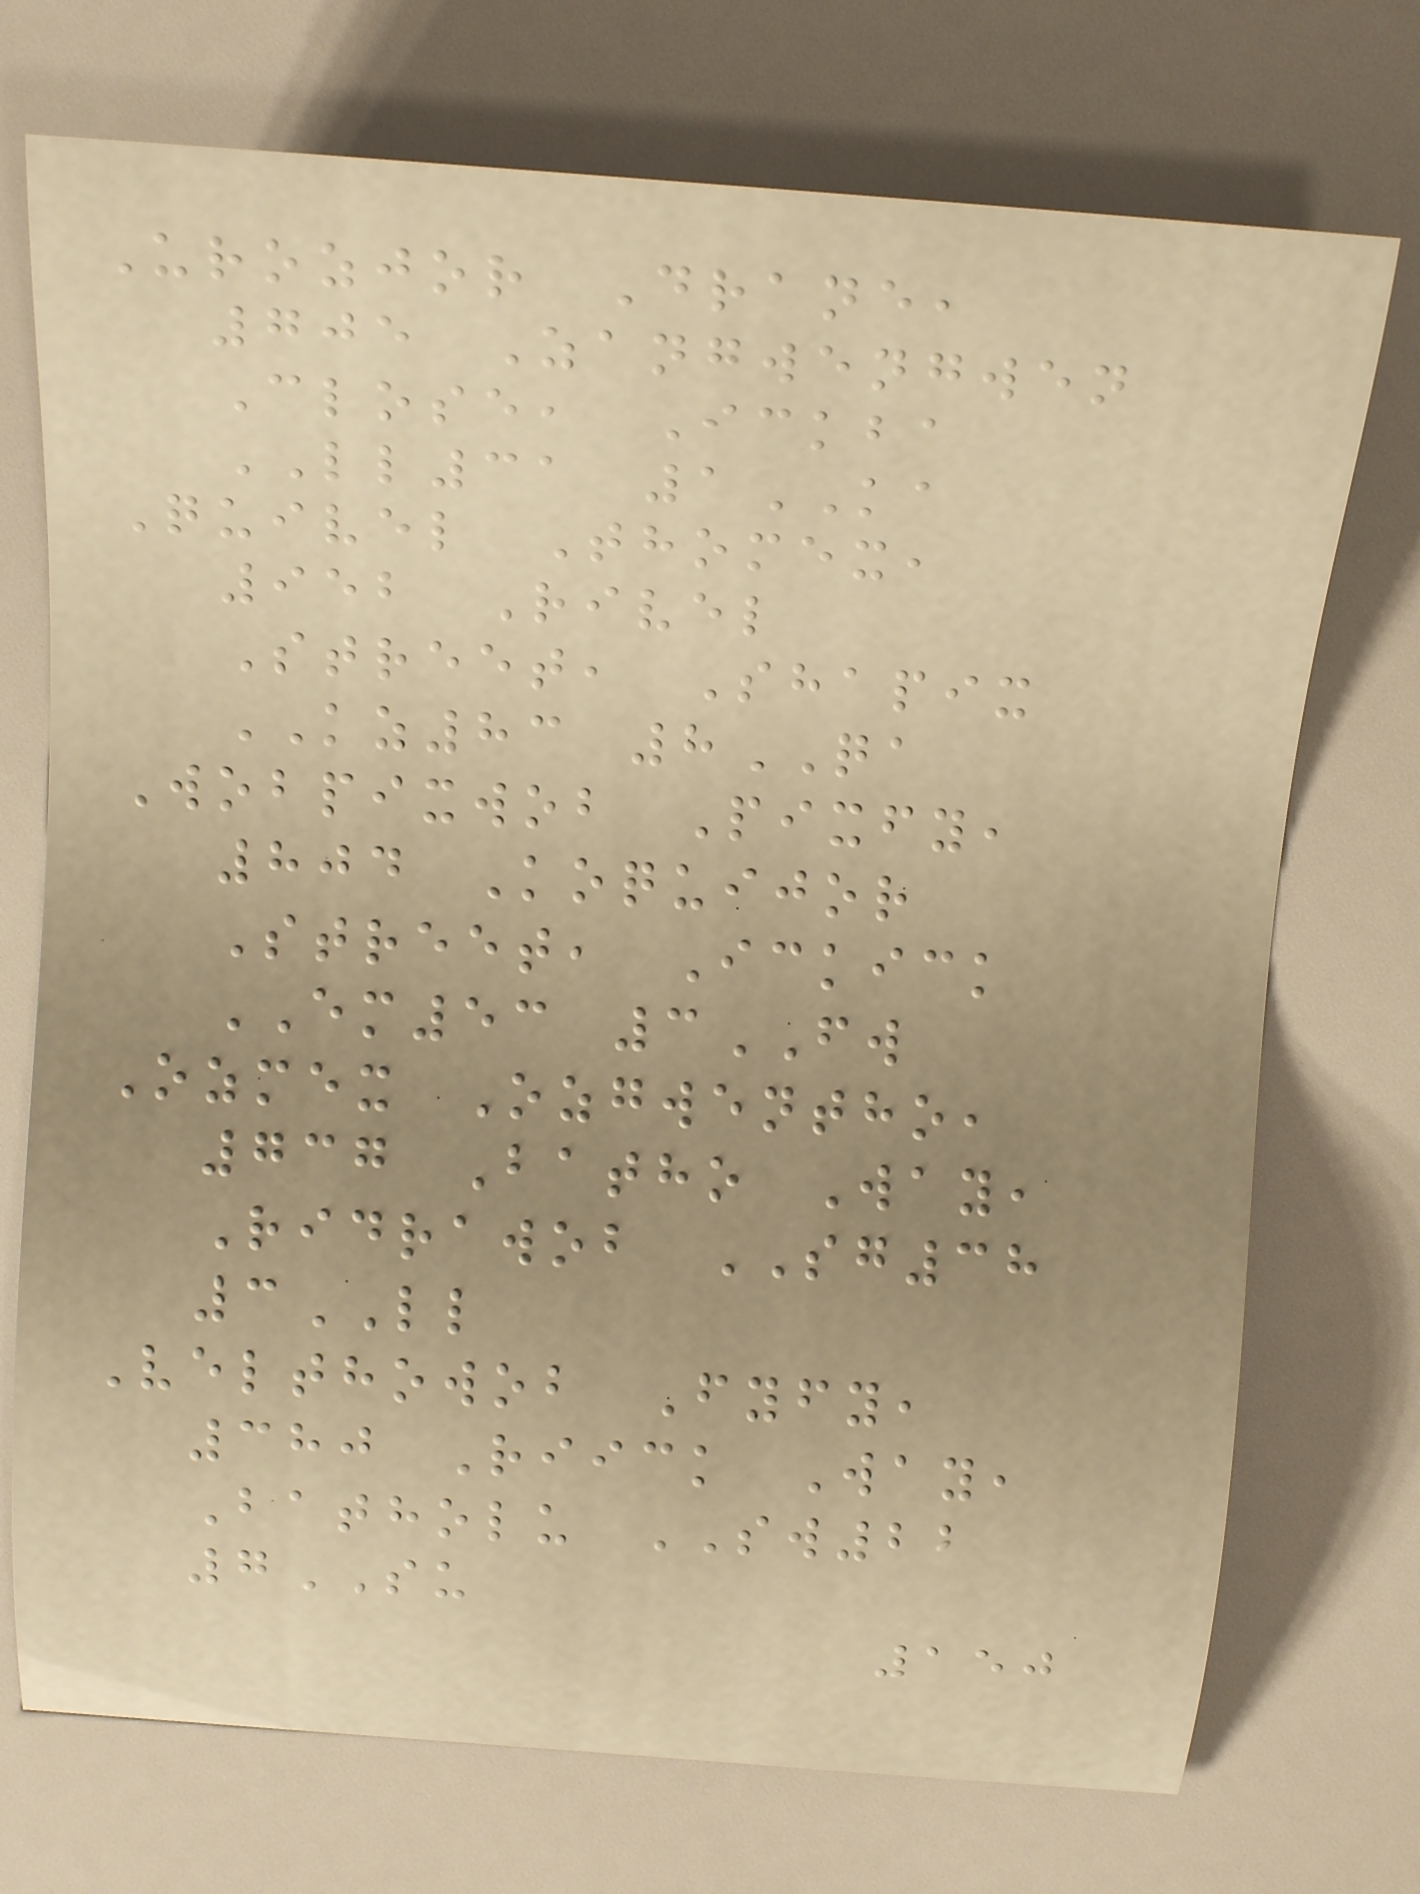Urozjor Drane,
705 Zangwengwen
Close, Ickba
LL31 1KA
Quivel Thomex,
952 Rivel
Street, Shapix
KZ83 8QA
Wobpixwob Pixfy,
804 Koquijor
Street, Ickick
EM53 3FW
Ozmex Ozgwentho,
737 Batho Way,
Ridrawob SG38
3LL
Velthowob Fyfy,
380 Riick Way,
Batholu SW22
7SU
150
